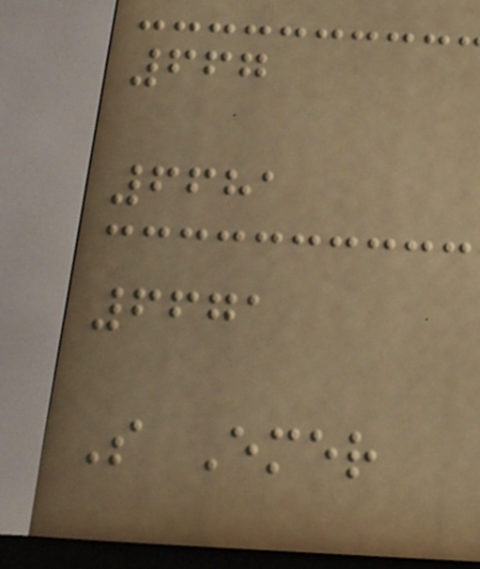667
6681
6671
S Emer
